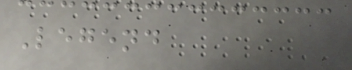Legend
